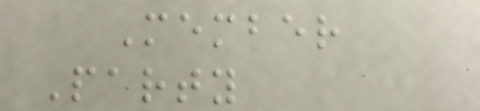Member
Party
